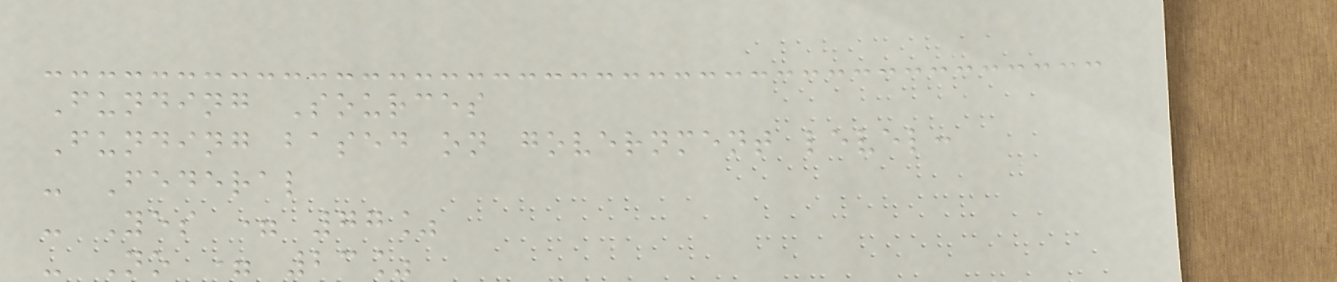Funding Sources
Funding based on government level:
- Federal
- Yes = 77%
- No = 23%
